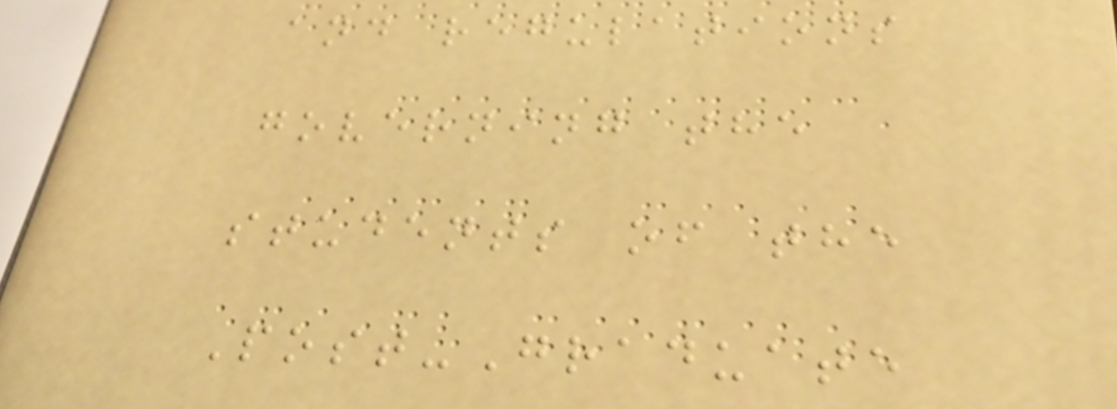and regulations
governing the
students of the
Post-Graduate
